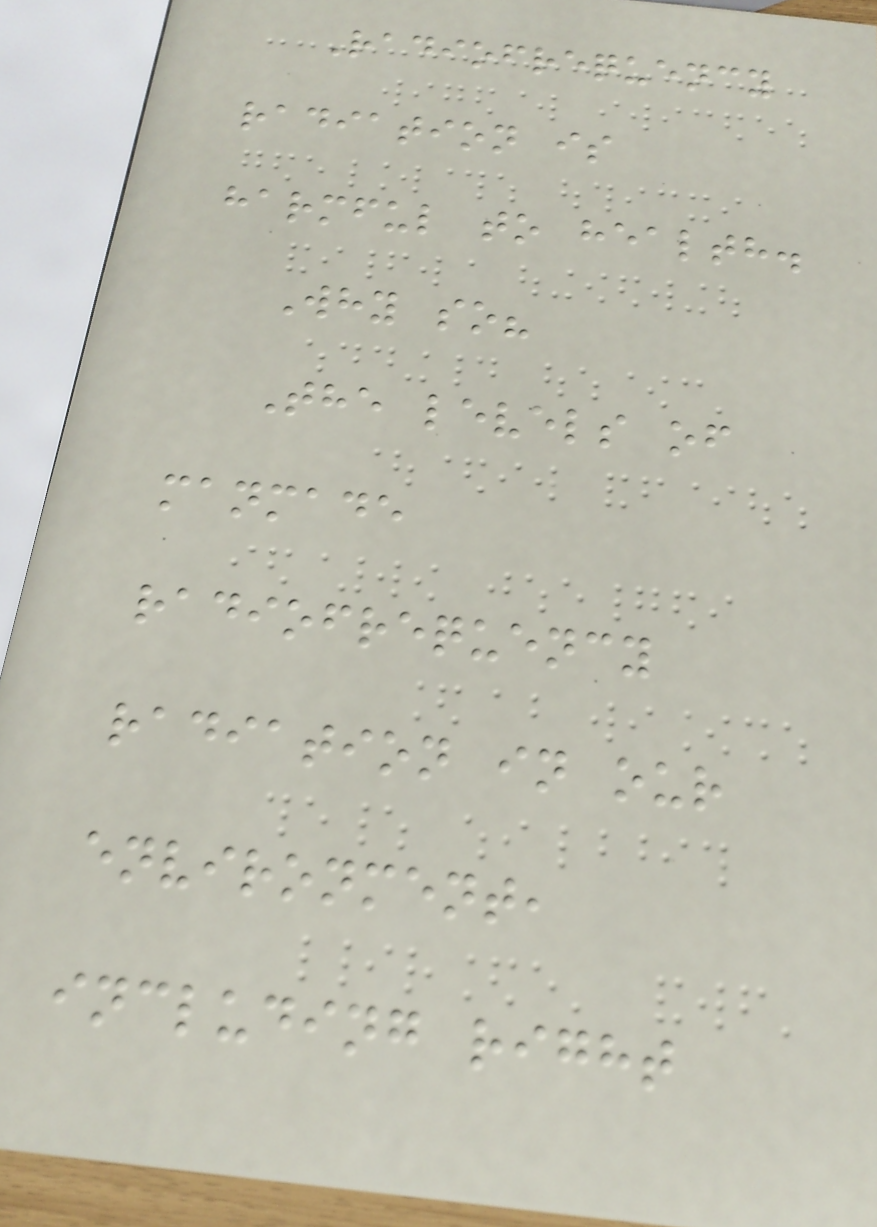Radiofrequency
radiation is
harmful to health.
Why so?
The levels of
manmade
radiofrequency
radiation in our
environment,
including right
